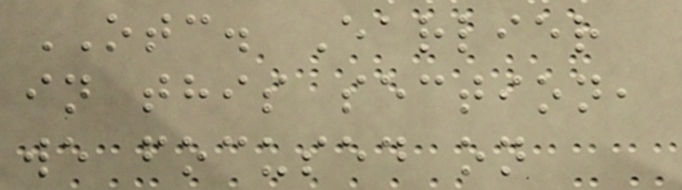OTC. Earlier
in this section,
we focused on
